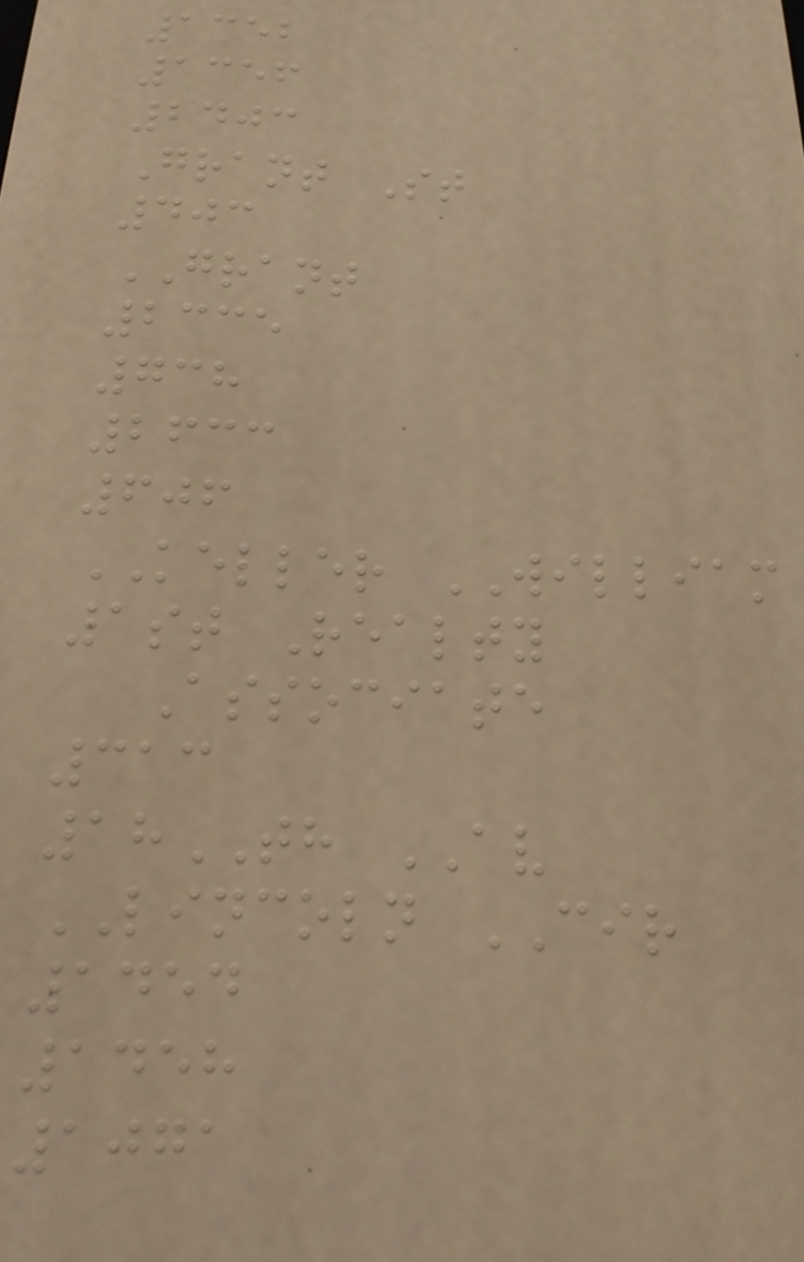1352
1356
2403
Grant St
403
GRANT
2335
738
2633
606
KELLER WILLIAM
1st Realty
Associate
313
18TH AV
LINCOLN CIR
1454
1458
1071
